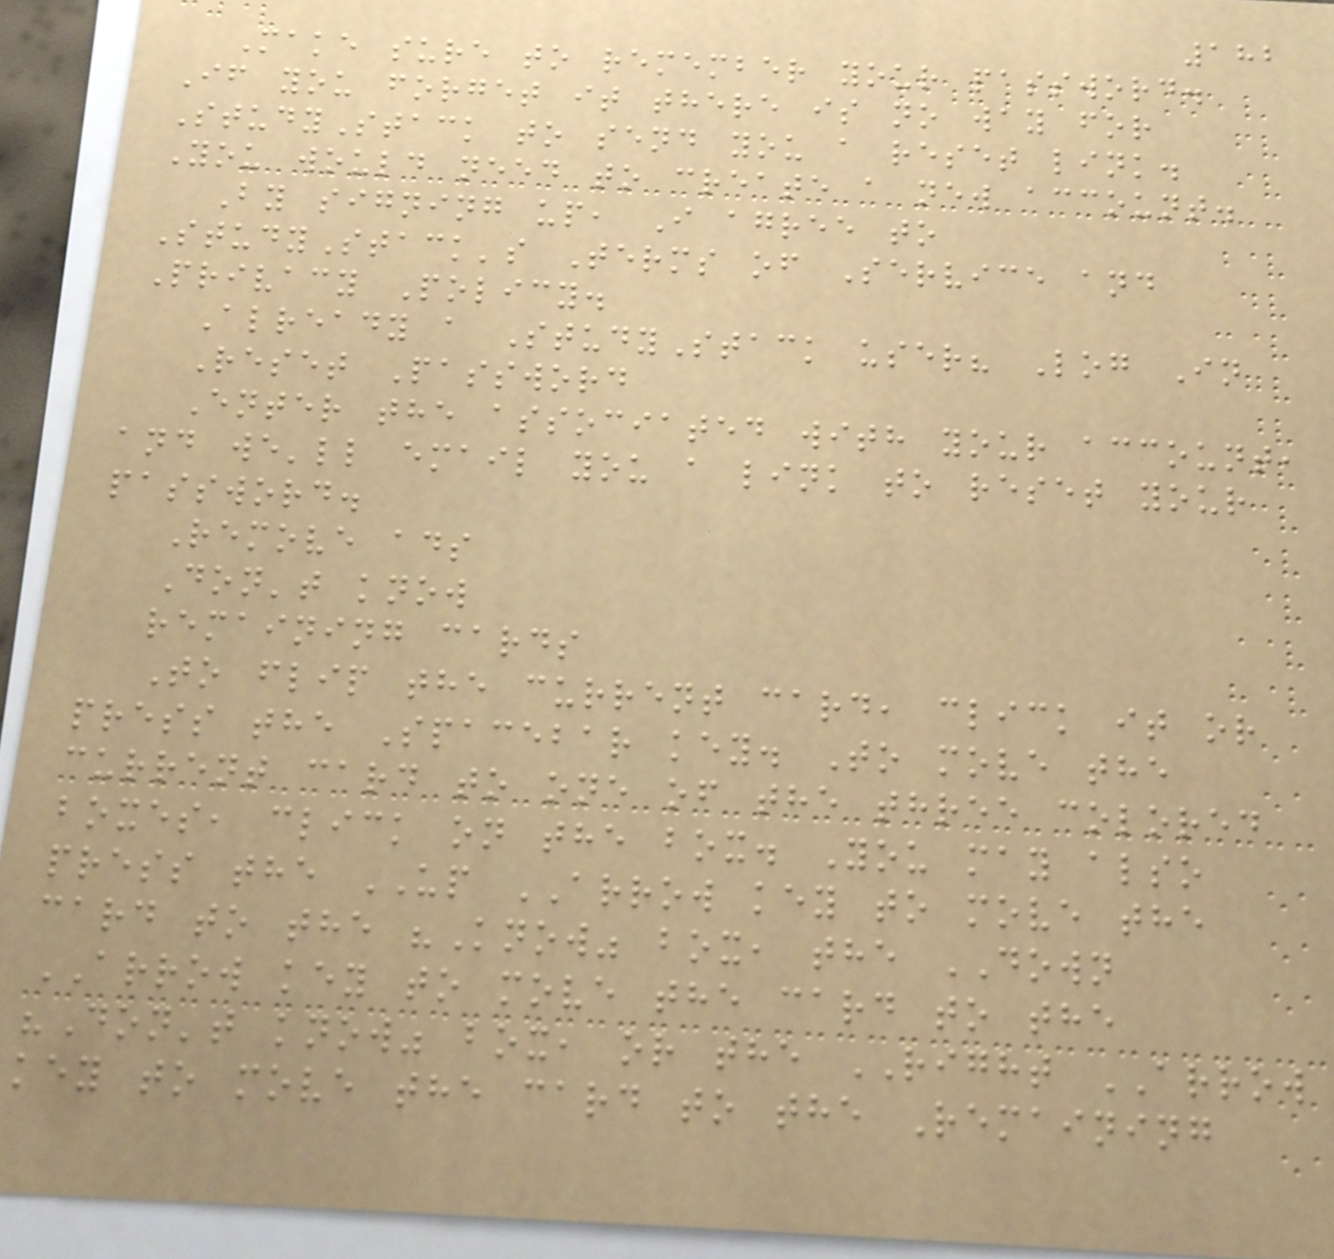182
Make sure to remember your password.
If you forget it there is no way for
StudyStack to send you a reset link.
You would need to create a new account.
By signing up, I agree to
StudyStack's Terms of Service and
Privacy Policy.
Already a StudyStack user? Log In
Reset Password
Enter the associated with your account,
and we'll email you a link to reset your
password.
Remove ads
Don't know
remaining cards
To flip the current card, click it or
press the Spacebar key. To move the
current card to one of the three colored
boxes, click on the box. You may also
press the UP ARROW key to move the
card to the "Know" box, the DOWN
ARROW key to move the card to the
"Don't know" box, or the RIGHT ARROW
key to move the card to the Remaining
